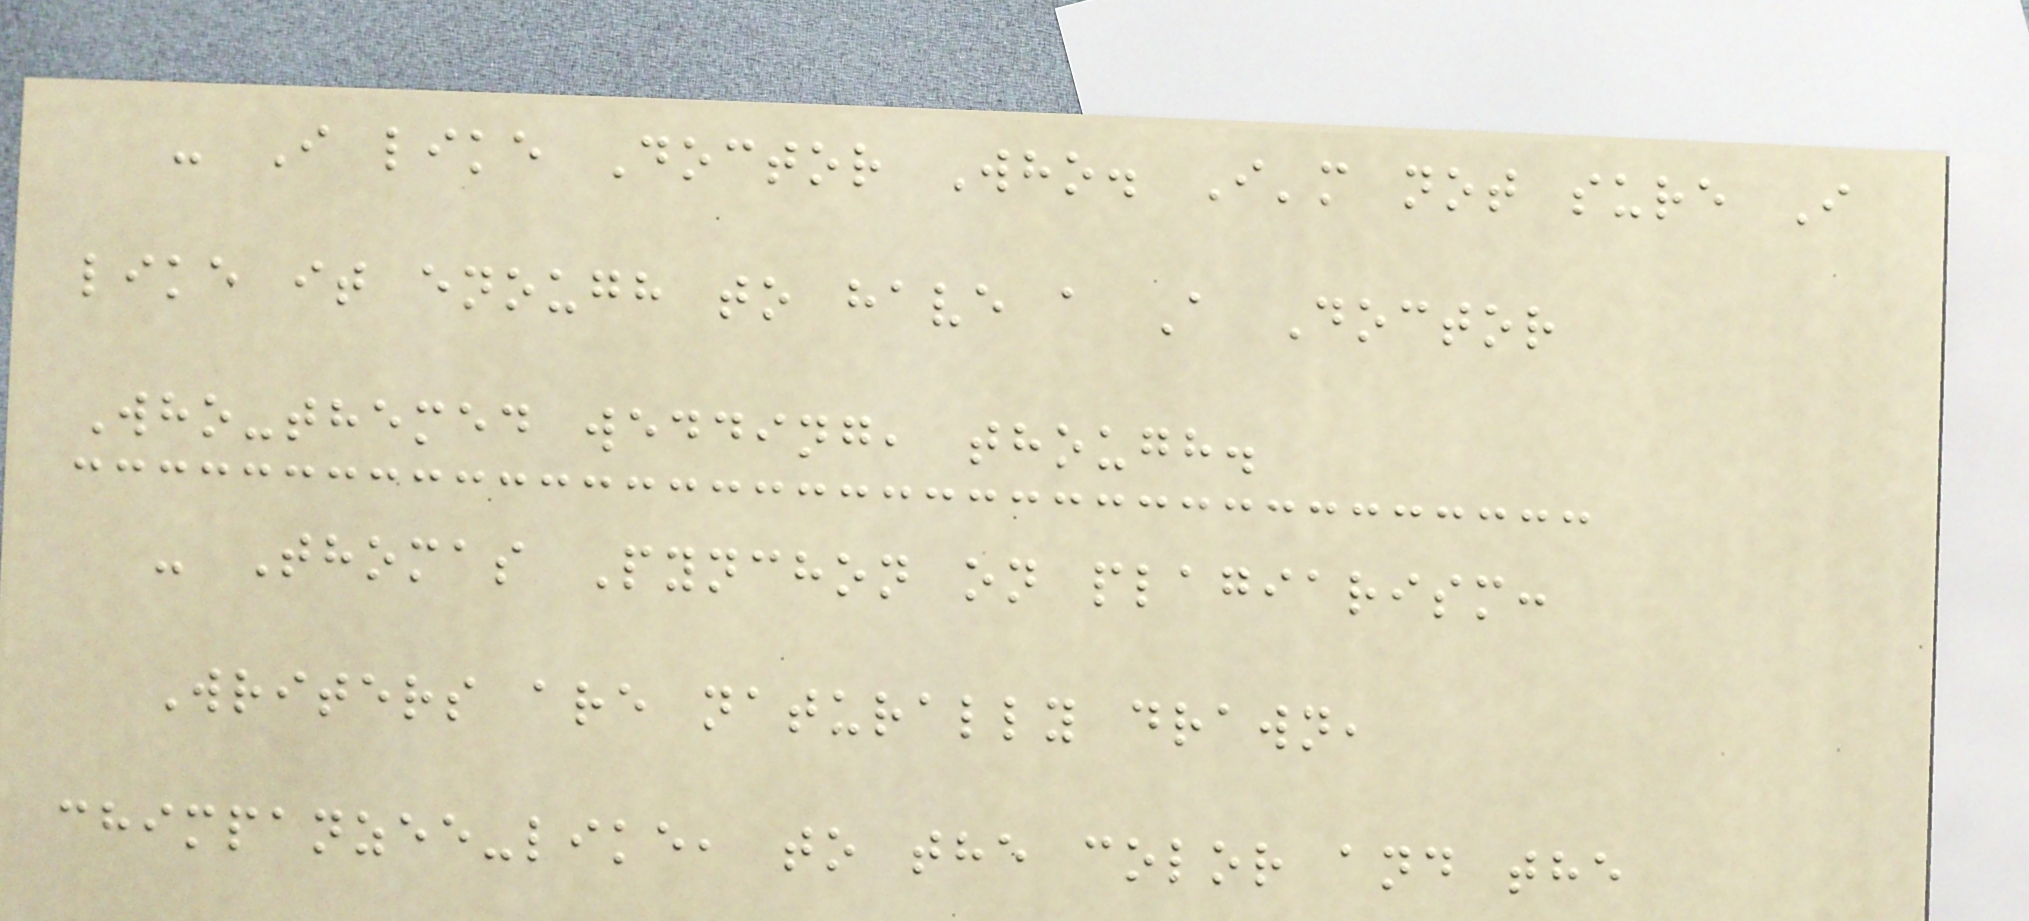- I like Doctor Who. I'm not sure I
like it enough to have a A Doctor
Who-themed wedding, though.
- Thomas Pynchon on plagiarism:
Writers are naturally drawn,
chimpanzee-like, to the color and the
